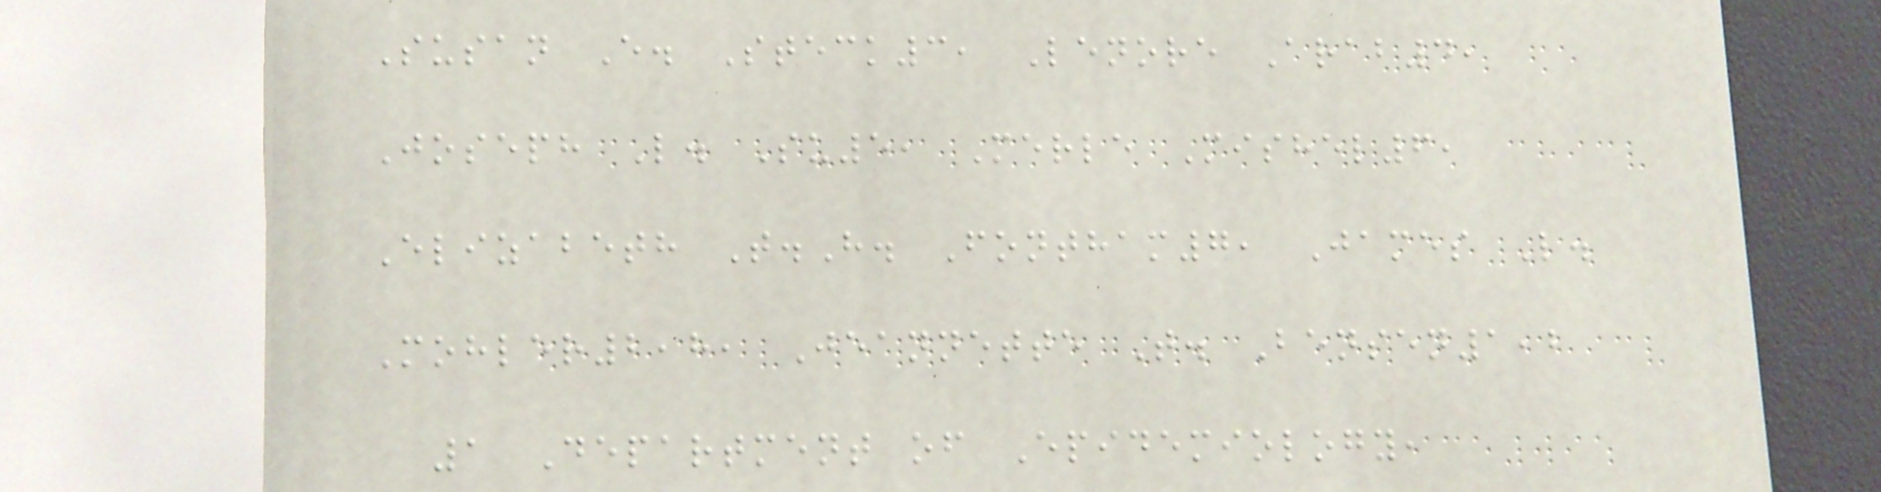Susan E. Steck3, Lenore Arab4,
Joseph L. Su5, Merle Mishel6,
Elizabeth T.H. Fontham7, James L.
Mohler2,8, Jeannette T. Bensen1,2
1 Department of Epidemiology,
